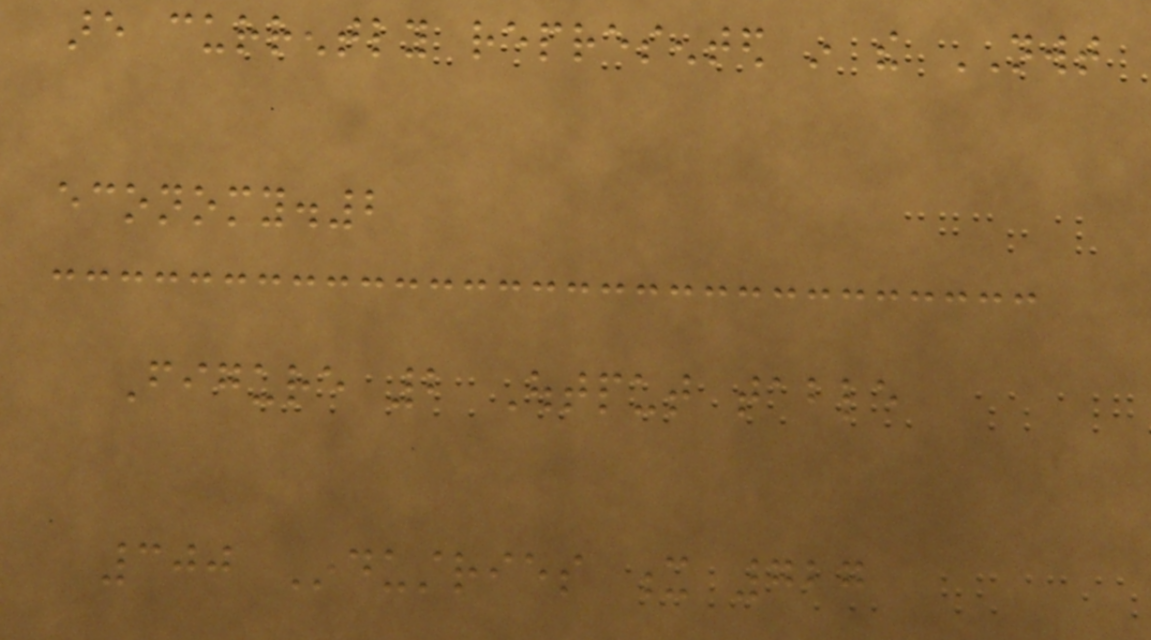are currently represented in the NWT
economy.2
Figure 2 Output table
300 Industries x 727
